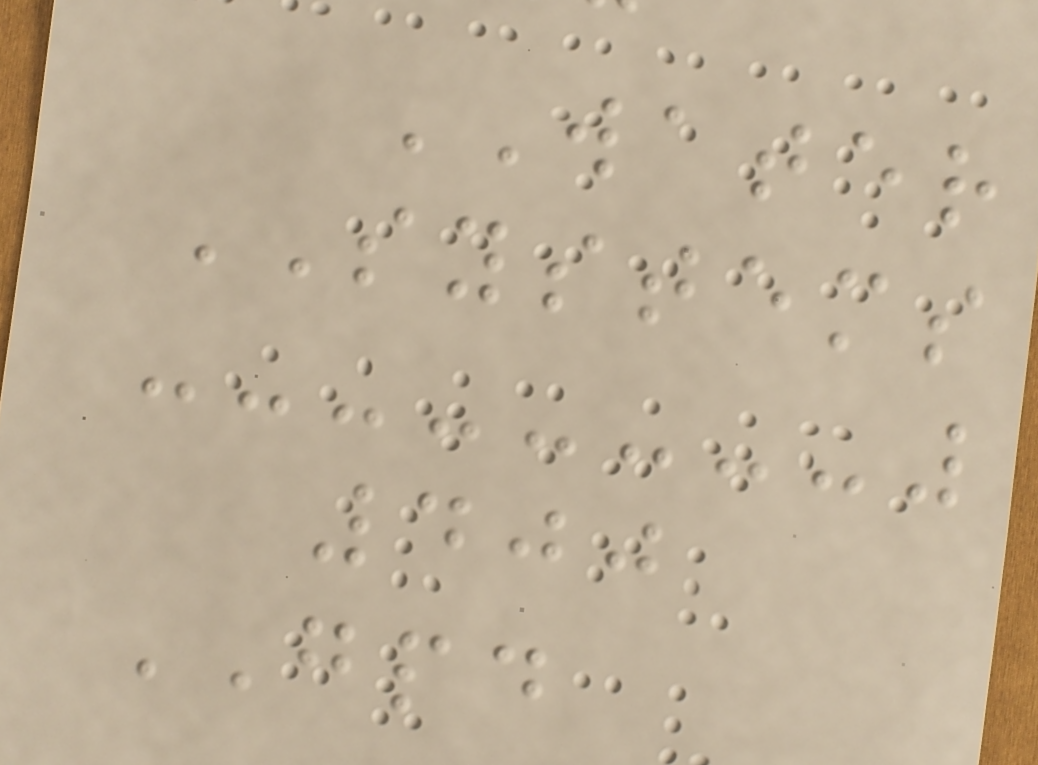WATER
SYSTEMS
400
GPD
